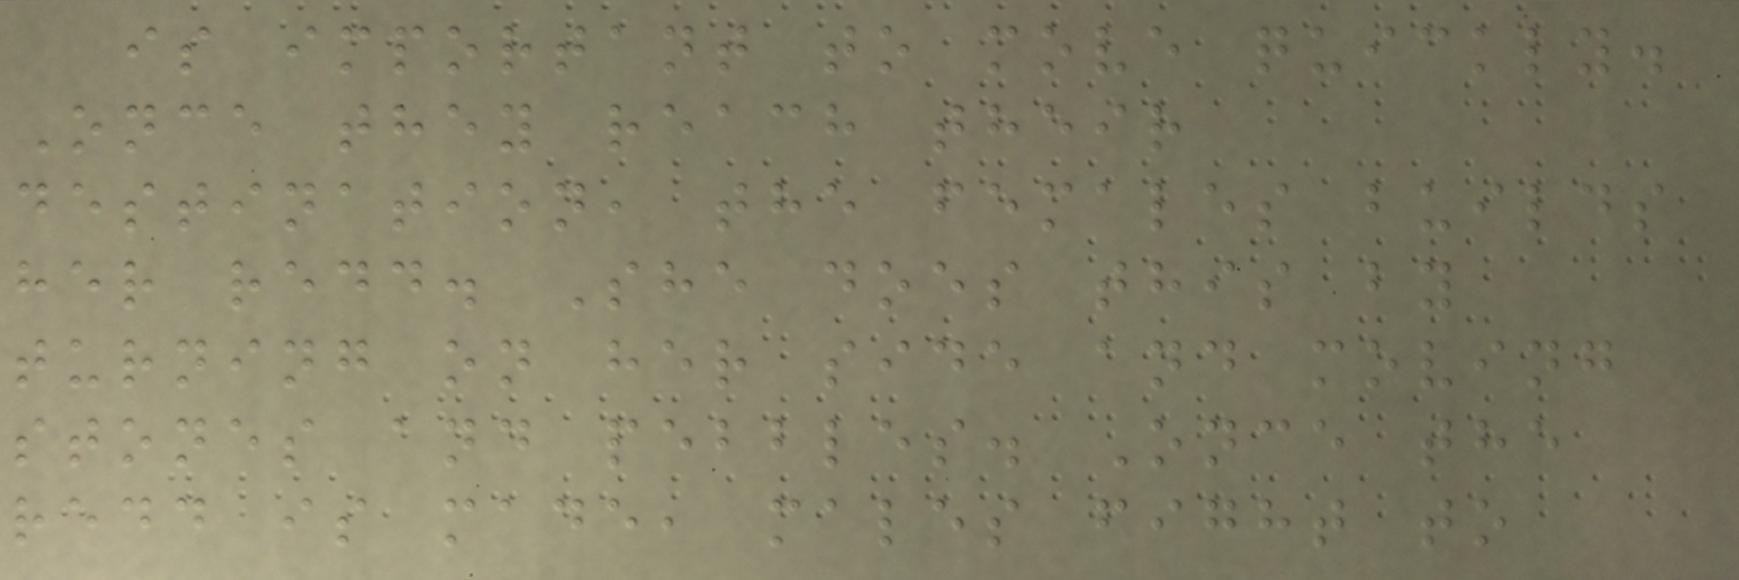is important to move quickly.
Once they reach their
destination, the females builds
her redd. She does this by
turning on her side and moving
stones and pebbles. Once the
redd is made, males fight to
